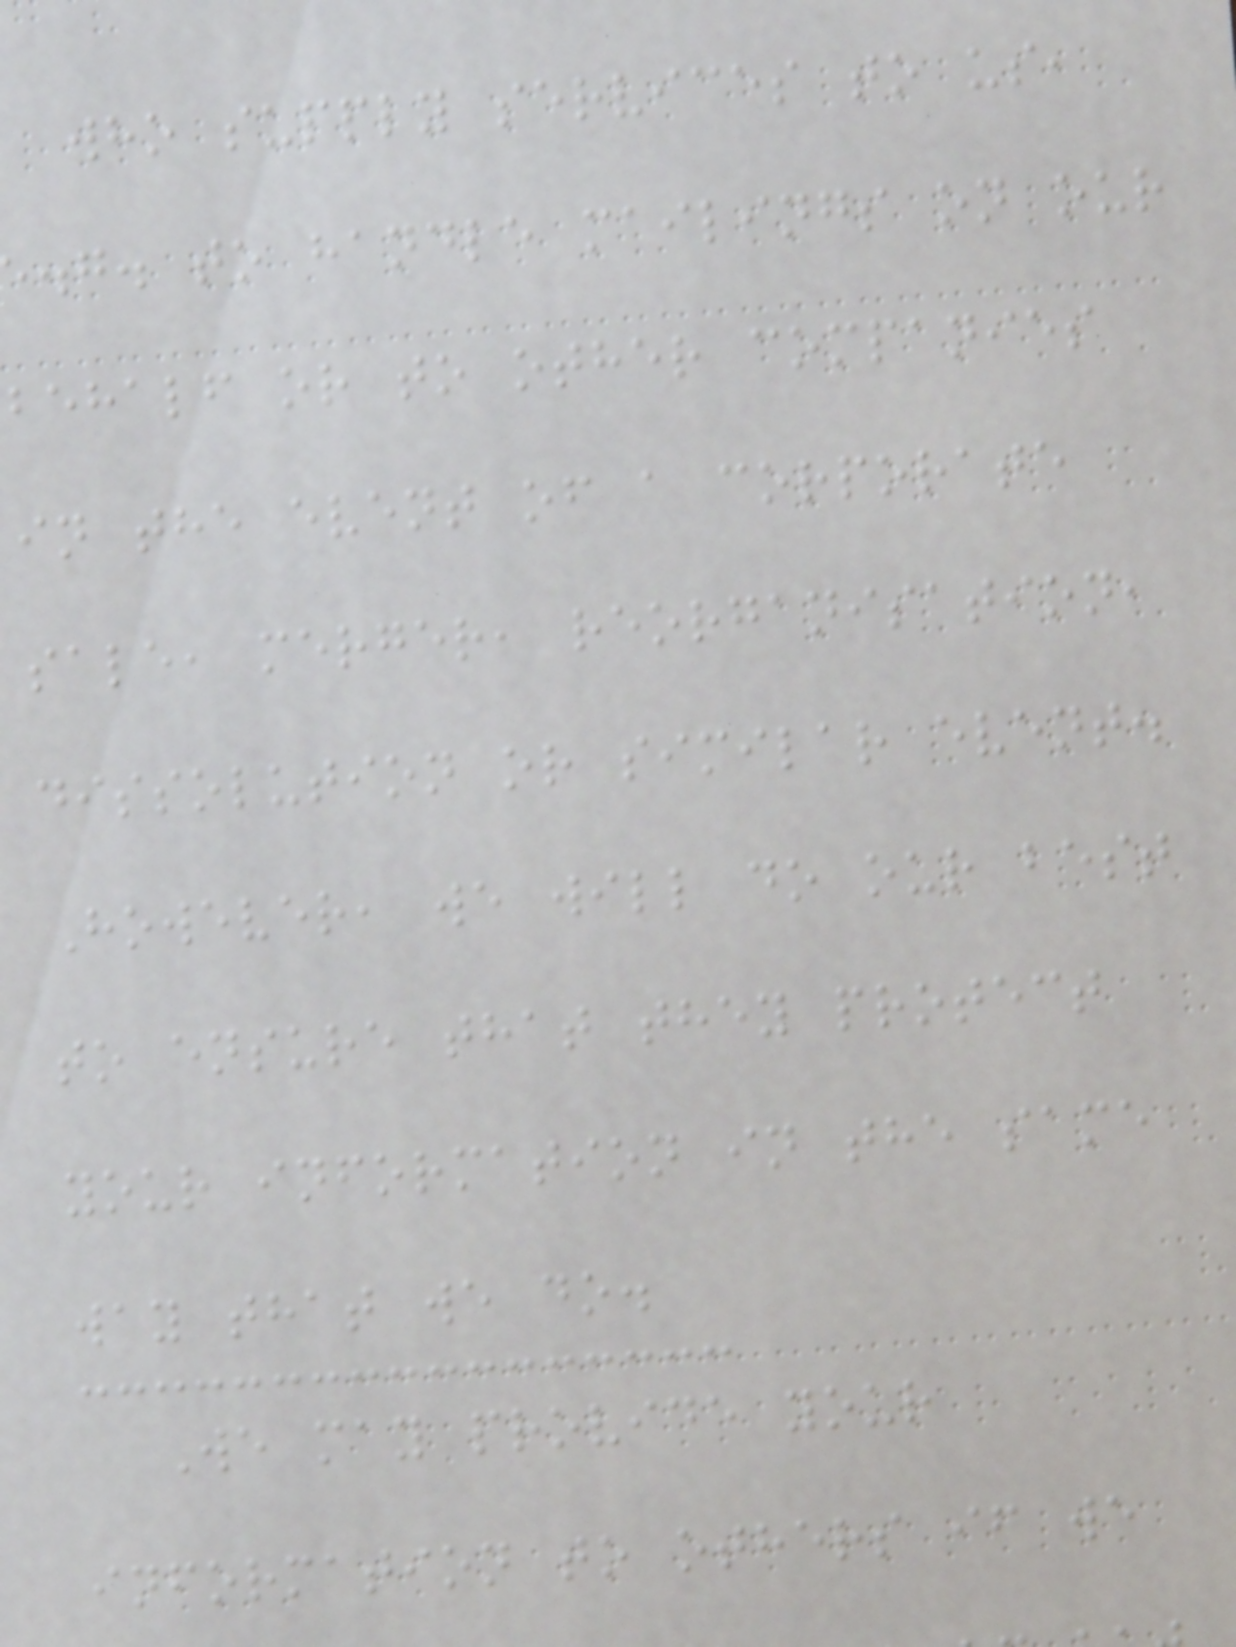who supply services to us,
.g. to handle mailings on our
behalf or to other companies
in the event of a corporate
sale, merger, reorganisation,
dissolution or similar event.
However, we will do our best
to ensure that they protect
your information in the same
way that we do.
We may provide your
information to others if we
